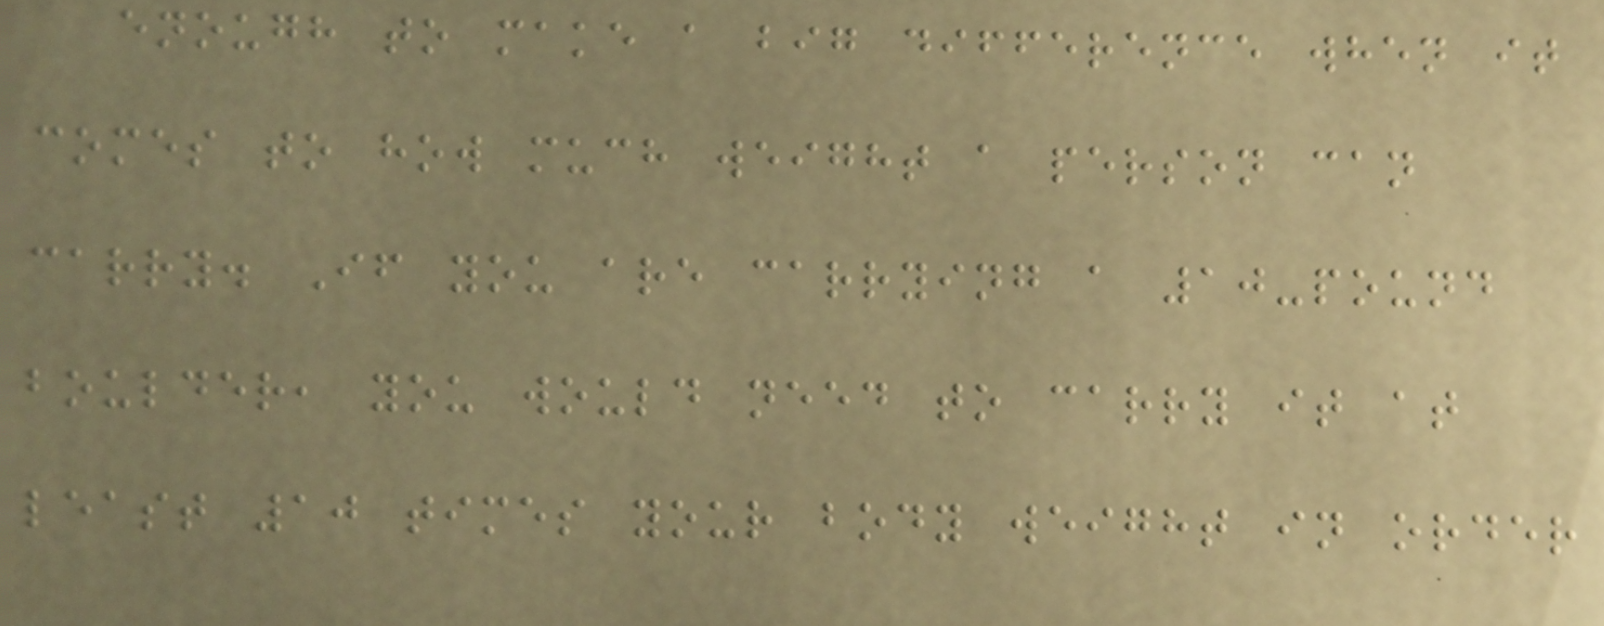enough to make a big difference when it
comes to how much weight a person can
carry. If you are carrying a 10-pound
boulder, you would need to carry it at
least 10 times your body weight in order
